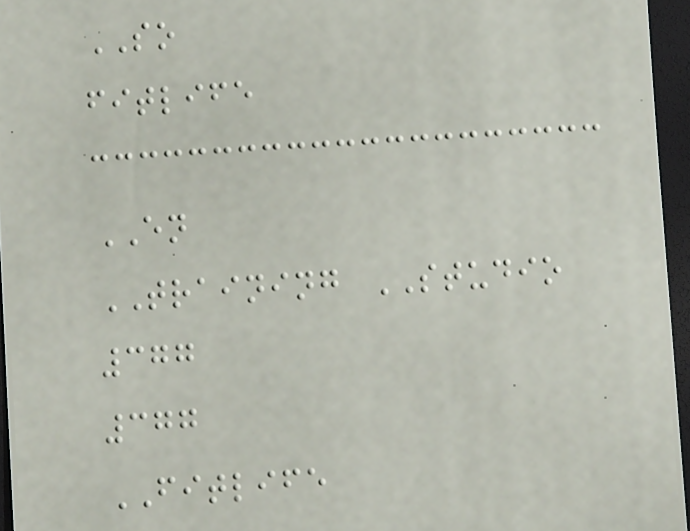SO
fitlife
EN
TRAINING STUDIO
377
377
FITLIFE
